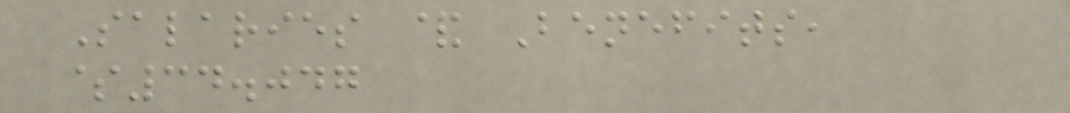Salaries & Benefits,
$34.047
